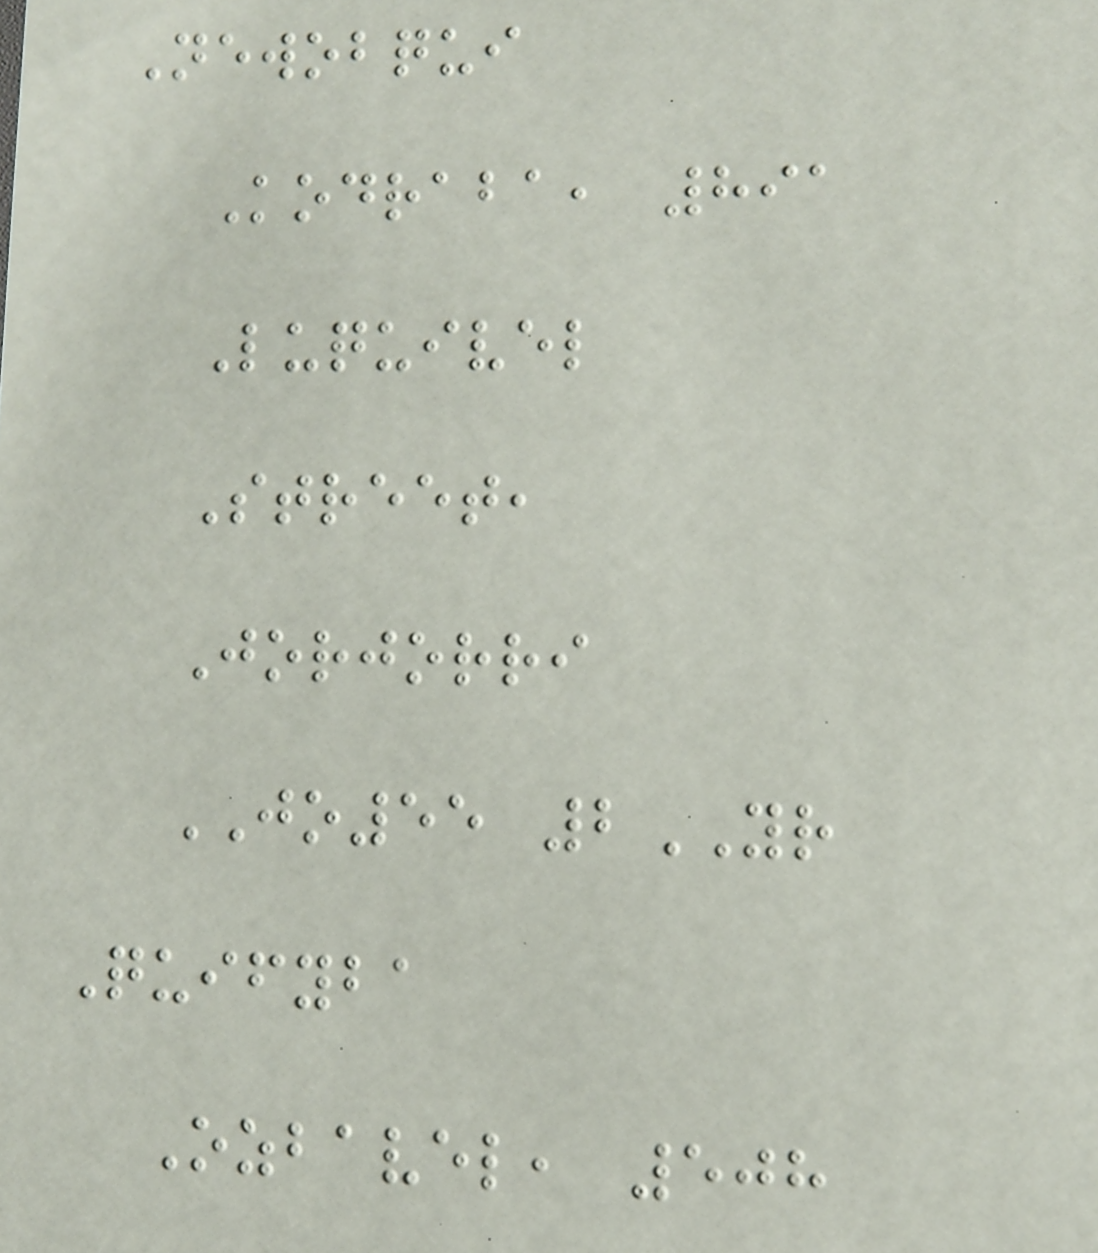Newobqui
Kodraba, 891
Luquivel
Street,
Jorjorri
JO55 2YR
Quifyba
Ozbavel, 508
